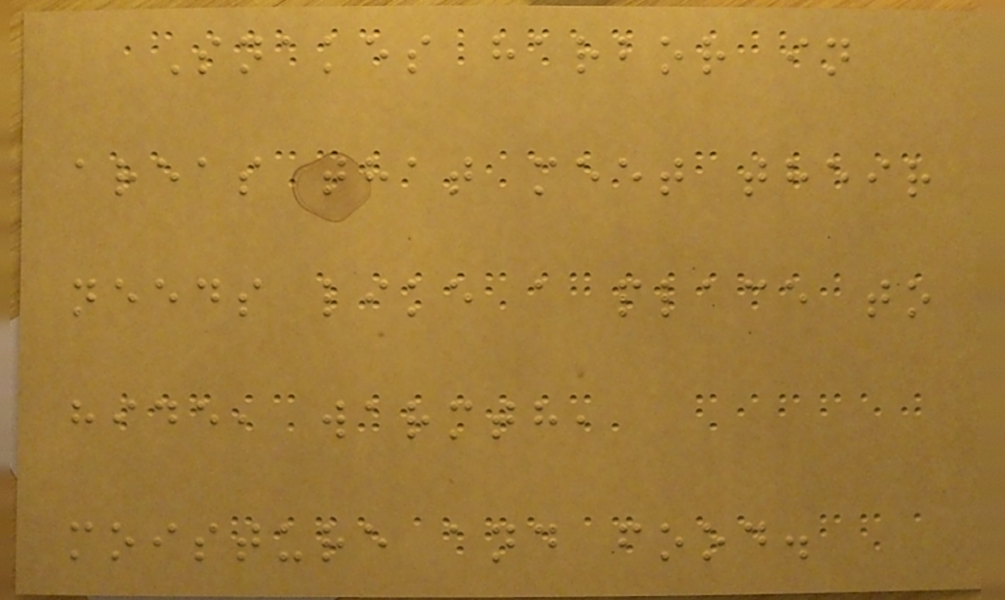Snakes harbor in
areas that meet their
needs like a place to
hide, warmth,
moisture and food.
